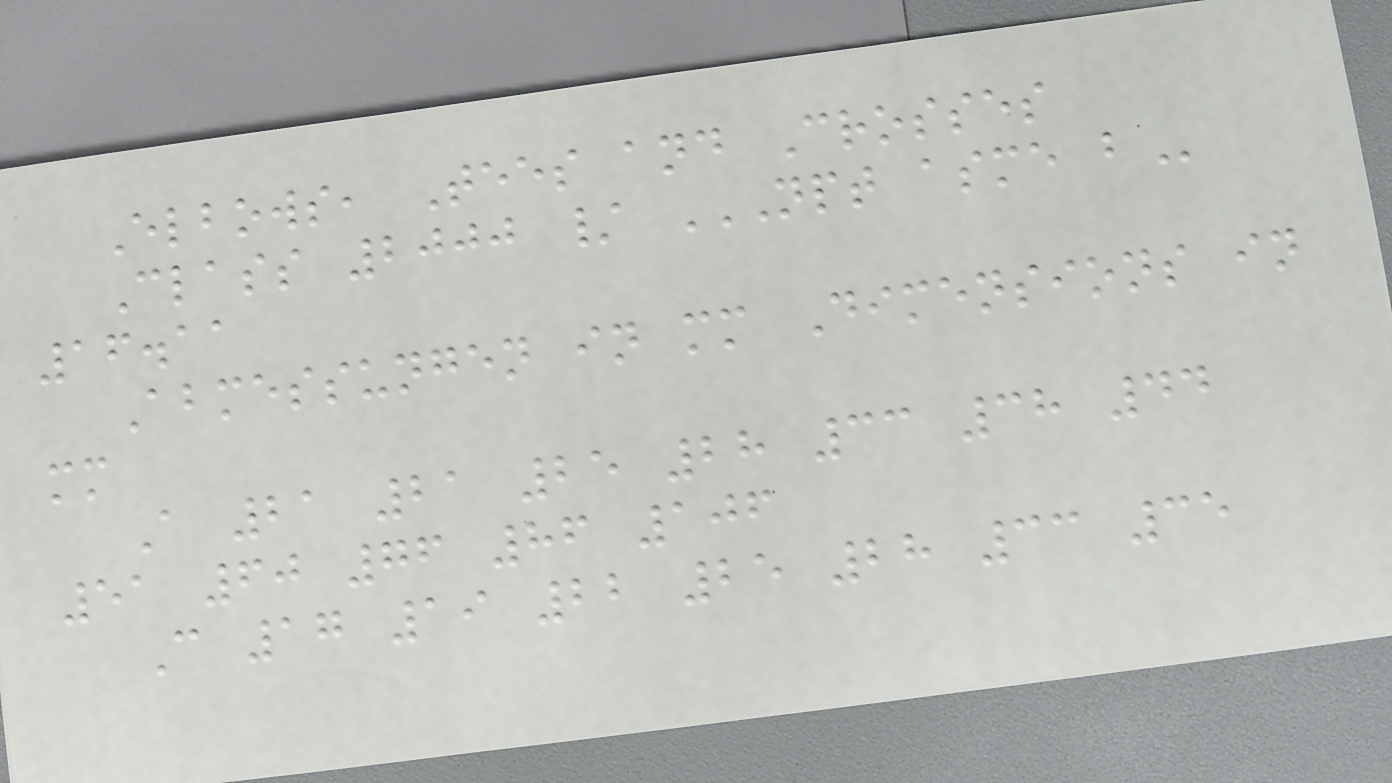Elbows, Tees and Crosses
Class 2000 / NPT ASME B
16.11
Abmessungen in mm Dimensions in
mm
A 21 21 25 28 33 38 44
51 60 76 86 106
C 17 19 22 25 28 33 35
